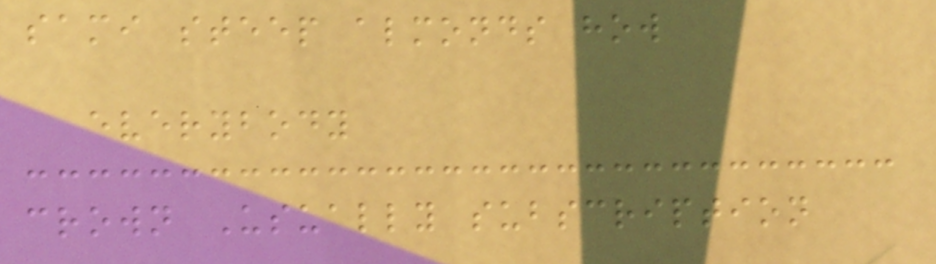sami steep almonds how
everybody
crown Usually subscription
